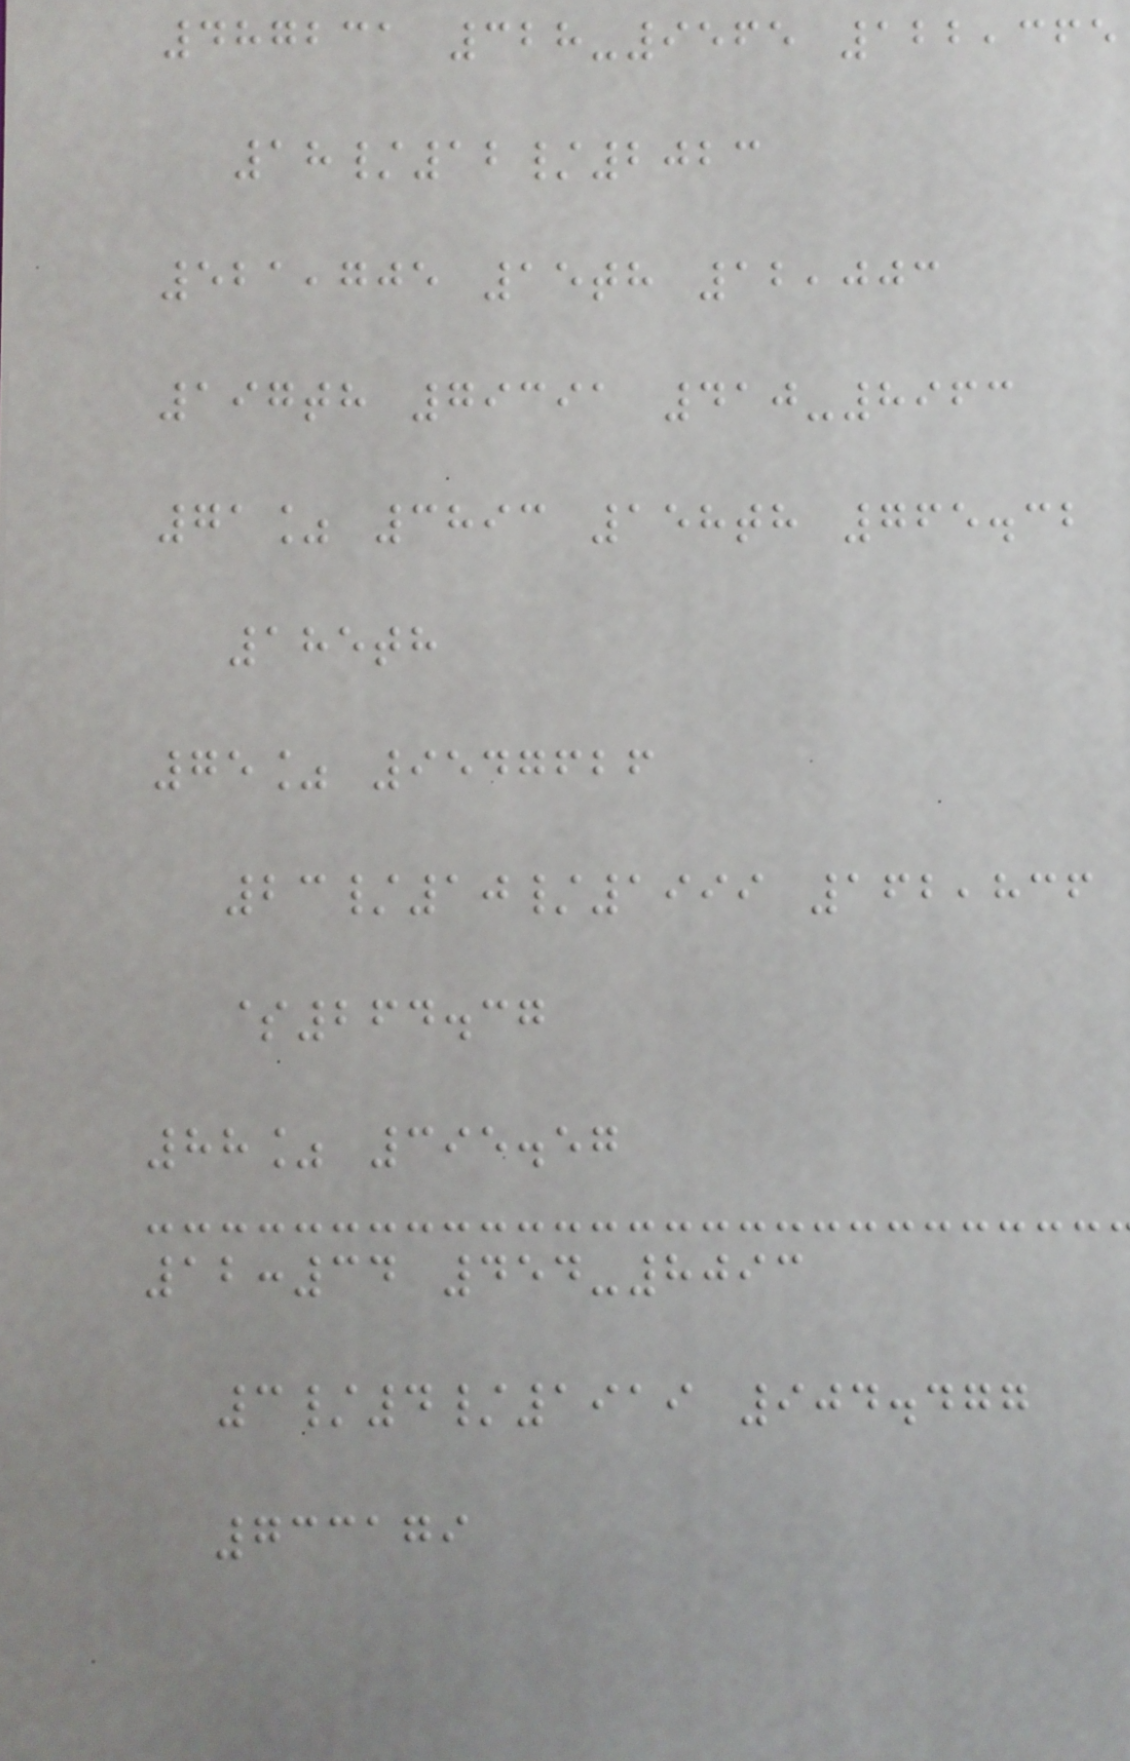487231 328-9565 122,365
18/12/2023
521,705 15th 12,003
197th 79391 410-8963
71% 3893 158th 765.32
185th
75% 9547626
23/10/1999 162,836
$264.37
88% 395.57
12:34 454-8093
3/4/1919 904.477
733179
